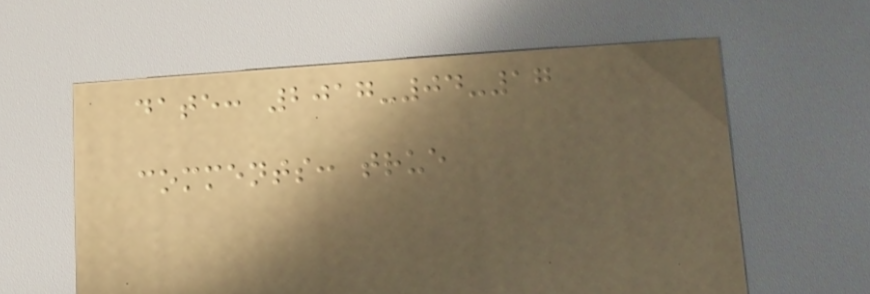date: 2017-04-17
comments: true
